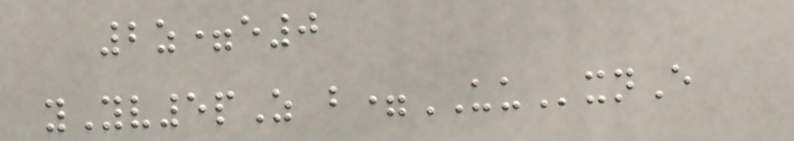2z=e0
yYv5pZ b=UUxnE
